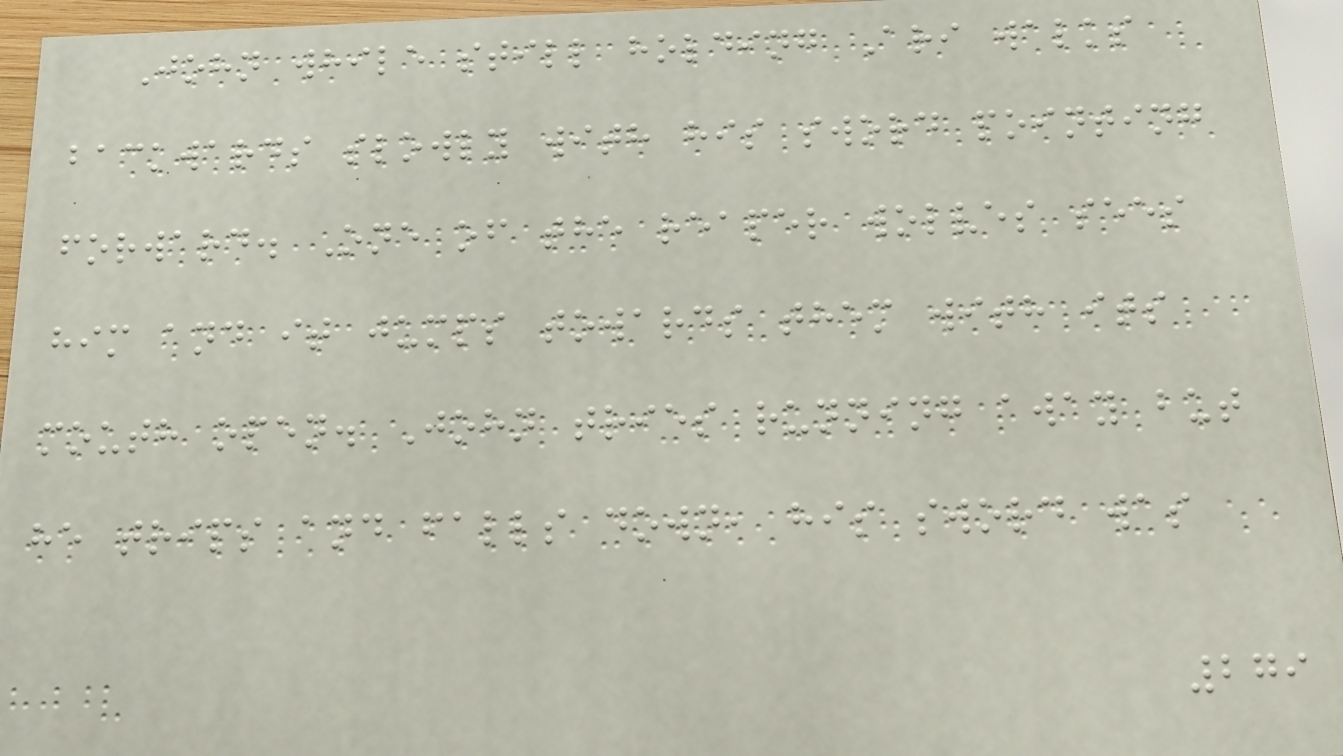John while still holding Ari walks
backwards slowly with his sword pointing
forward. One of the reaper wolves sees
him and it jumps towards them with its
mouth open. John tries running away but
he trips and falls down, his sword was
279
